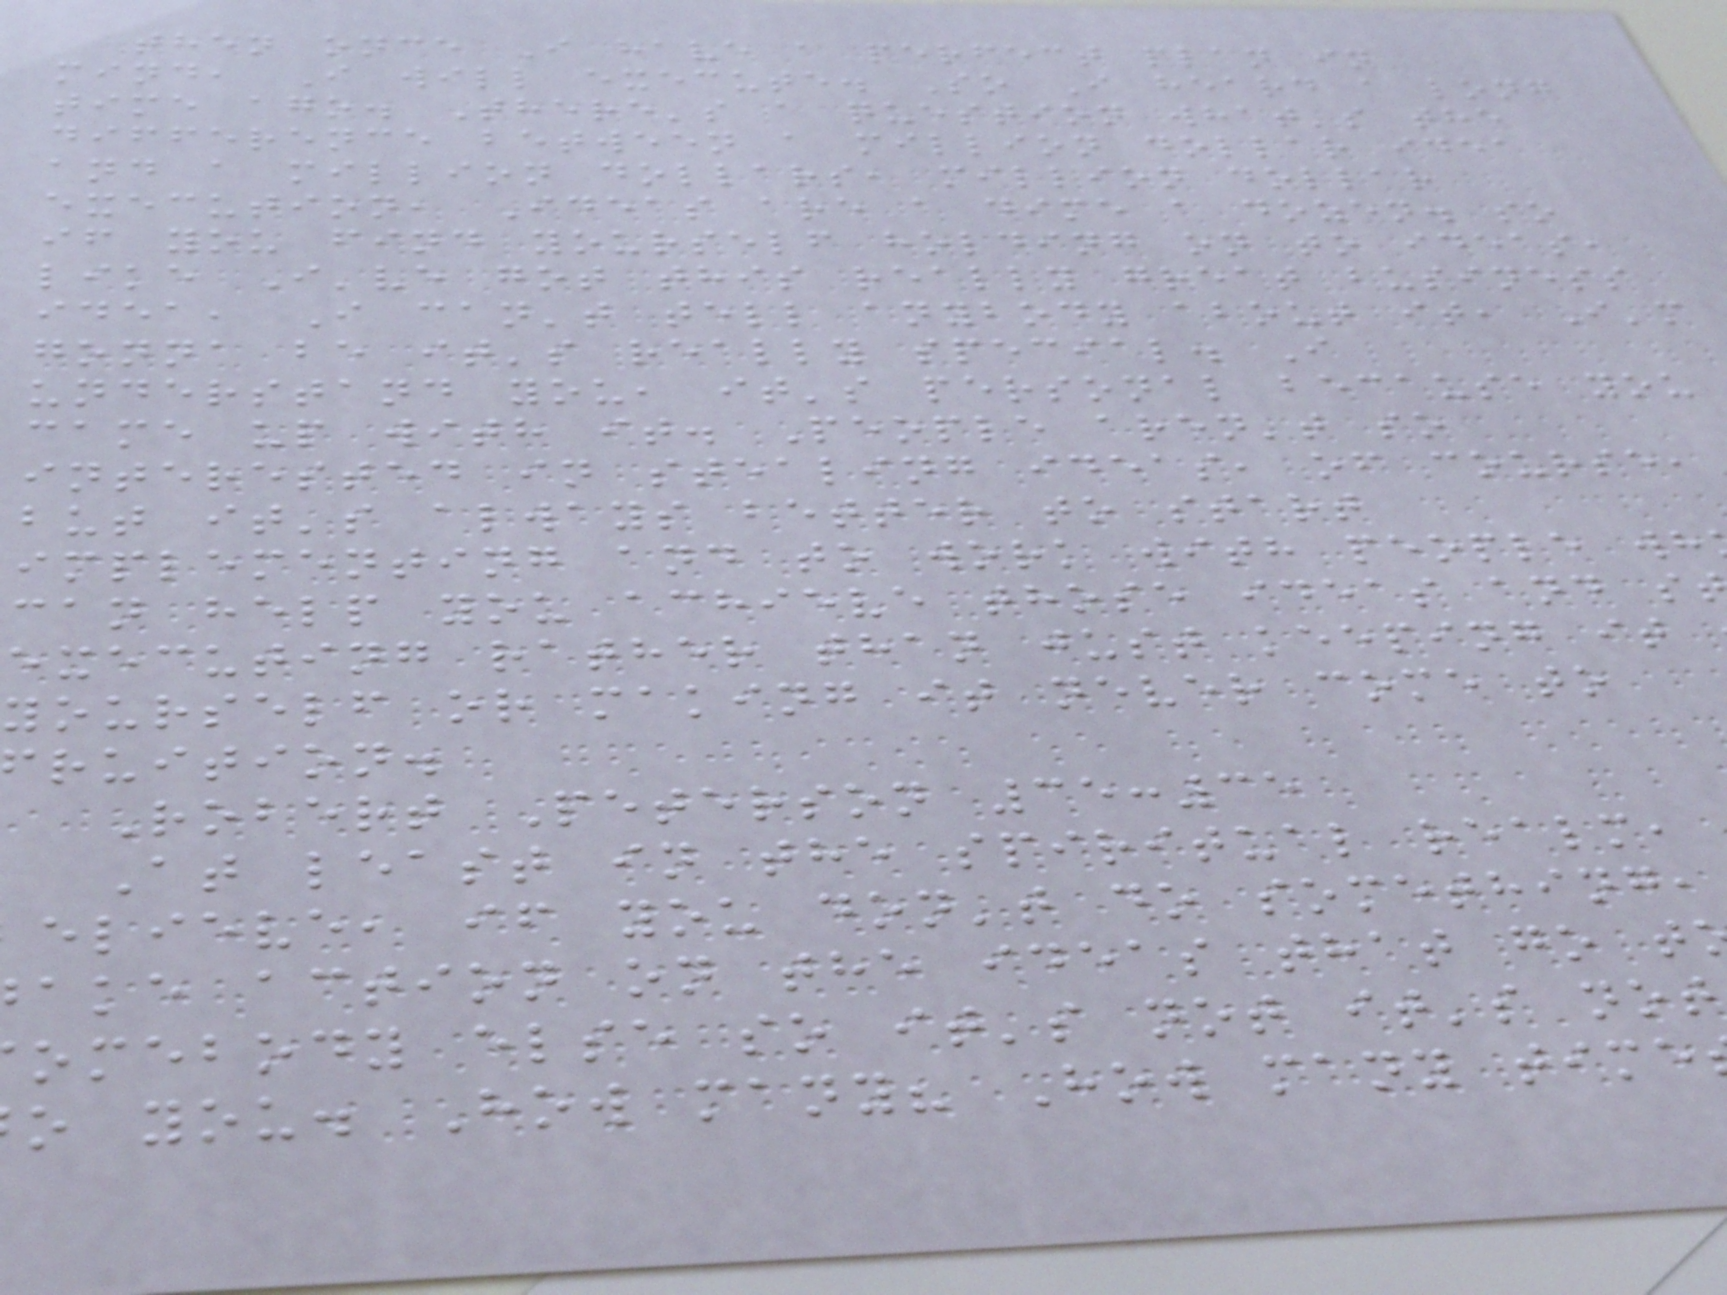then once I have a perfect plan in
mind, I will execute. So I heard a long
time ago. There's a question what's the
difference between a million dollar idea
and a million dollars, million dollar
execution, Ideas are a dime a dozen. so
if you find yourself holding on to ideas,
like I've got this really great business
idea, I can't tell anybody about it, I'm
gonna be it's really special. I
understand you, it's personal because you
came up with it. People aren't so
interested in stealing ideas, of course,
but it's always better to start
implementing and to work with people wh
can help you achieve those ideas and s
executing rather than just keeping it
yourself or making it never come to
ruition.
Robert Peterson 35:35
At least in the spiritual realm,
elieve, if you don't do something,
ake action on the ideas that go t
omebody else so it's not it's not
o you. How many? How many time
